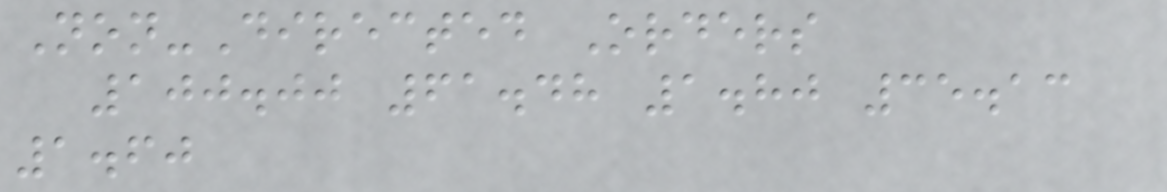Non-Directed Orders
100.00 61.48 1.80 35.13
1.60
